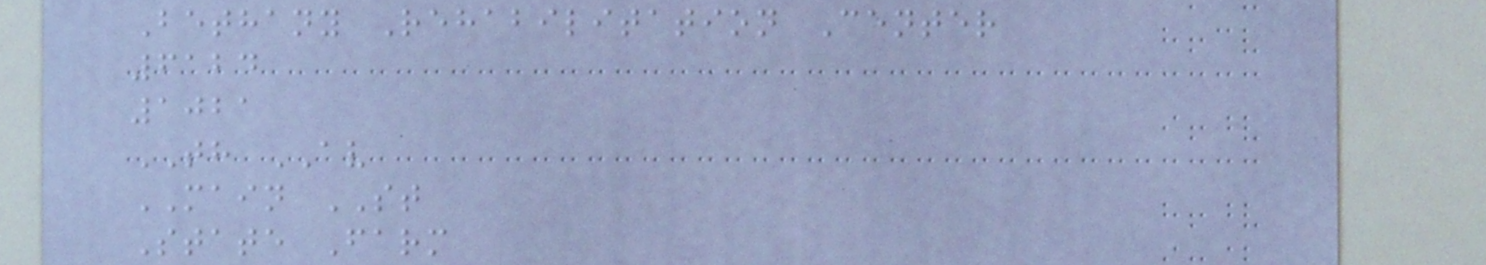Bethany Rehabilitation Center
6124
1021
TH AV
MAIN ST
State Farm
